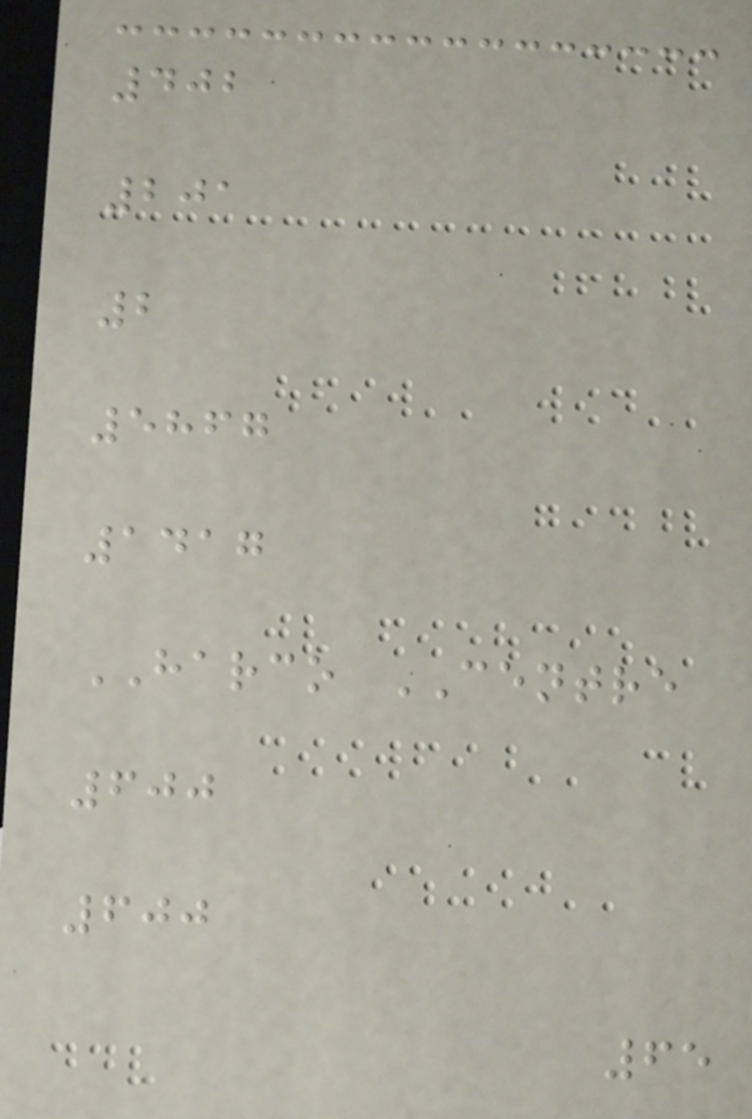402
201
2
5867
1417
HARCO CENTRE
600
600
65
